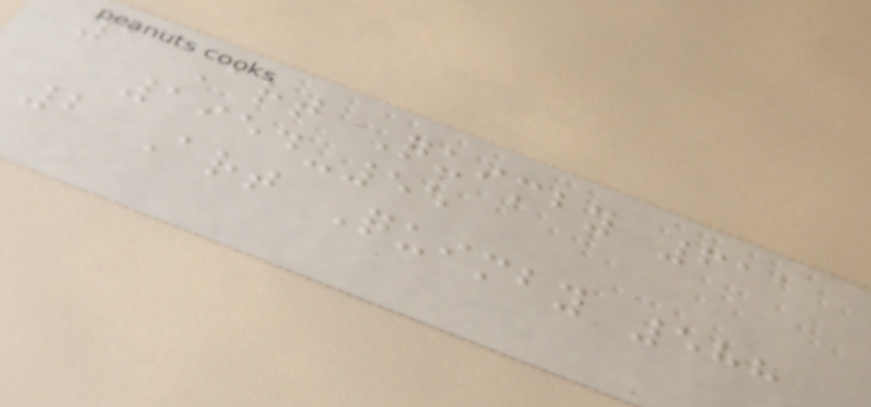1 Art Quimby 611
1954-55
2 Art Quimby 588
